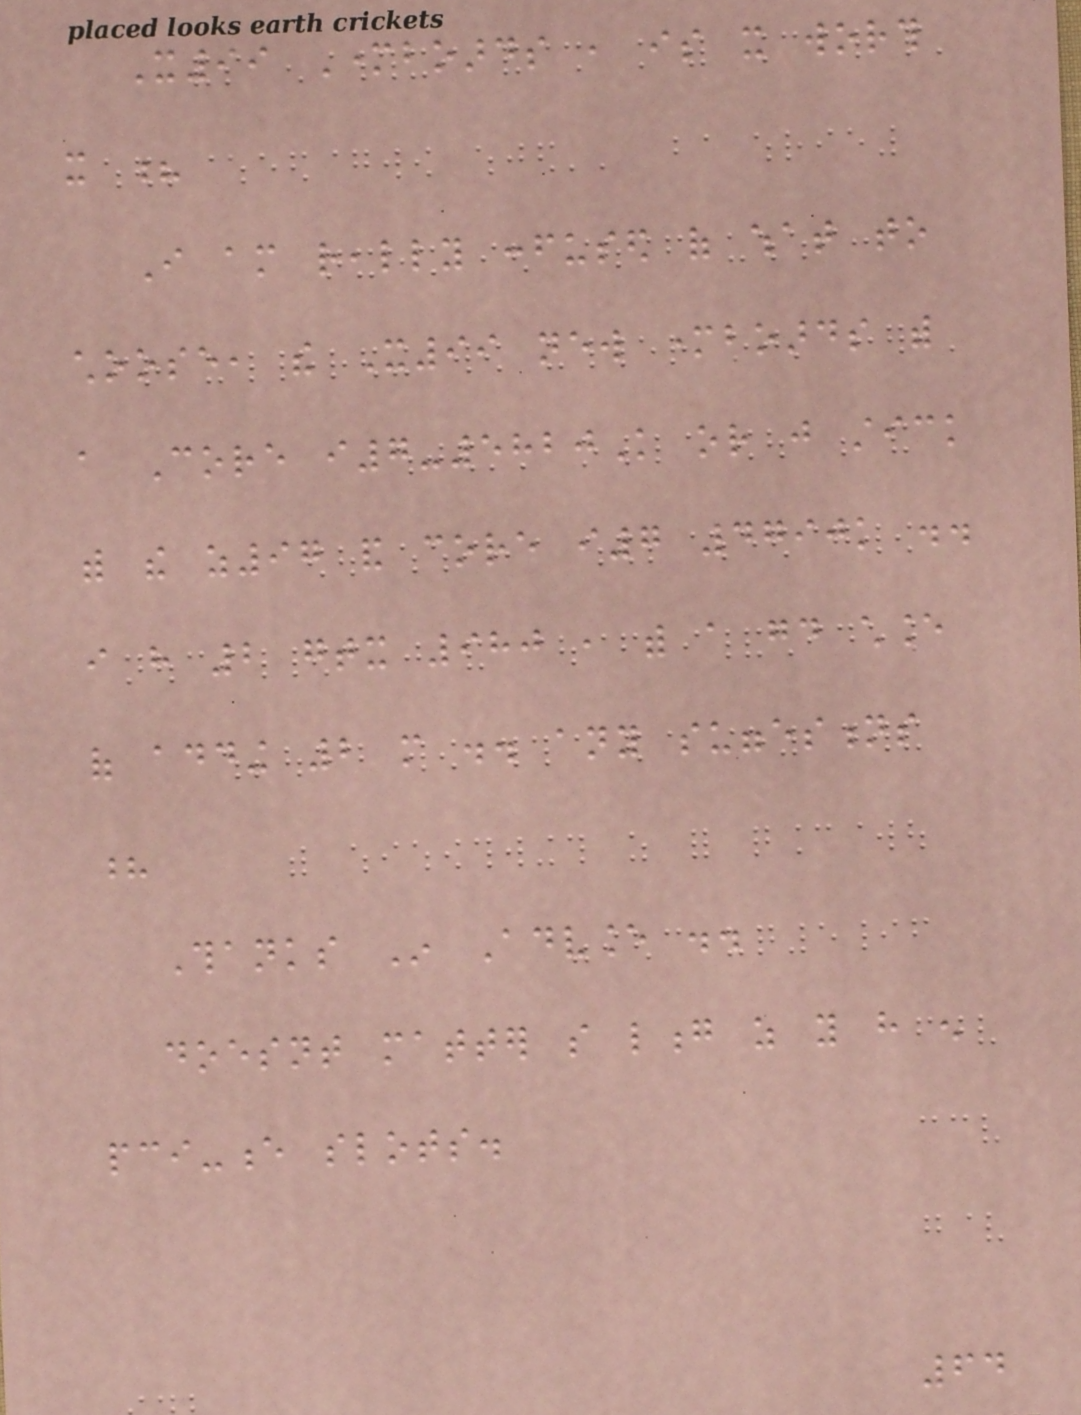X99 Motherboards , is it worth
it ?
I am really confused of what to
choose, the X99 new motherboards with
a Core i7-5820K or just stick
with the z97 and core i7 4790k ..
i have 2 gtx 980 , with a good chance
of adding 2 more .. any suggestions
?
Thanks In Advance ..
doesnt matter so long as you have enough
pci-e slots.
64
